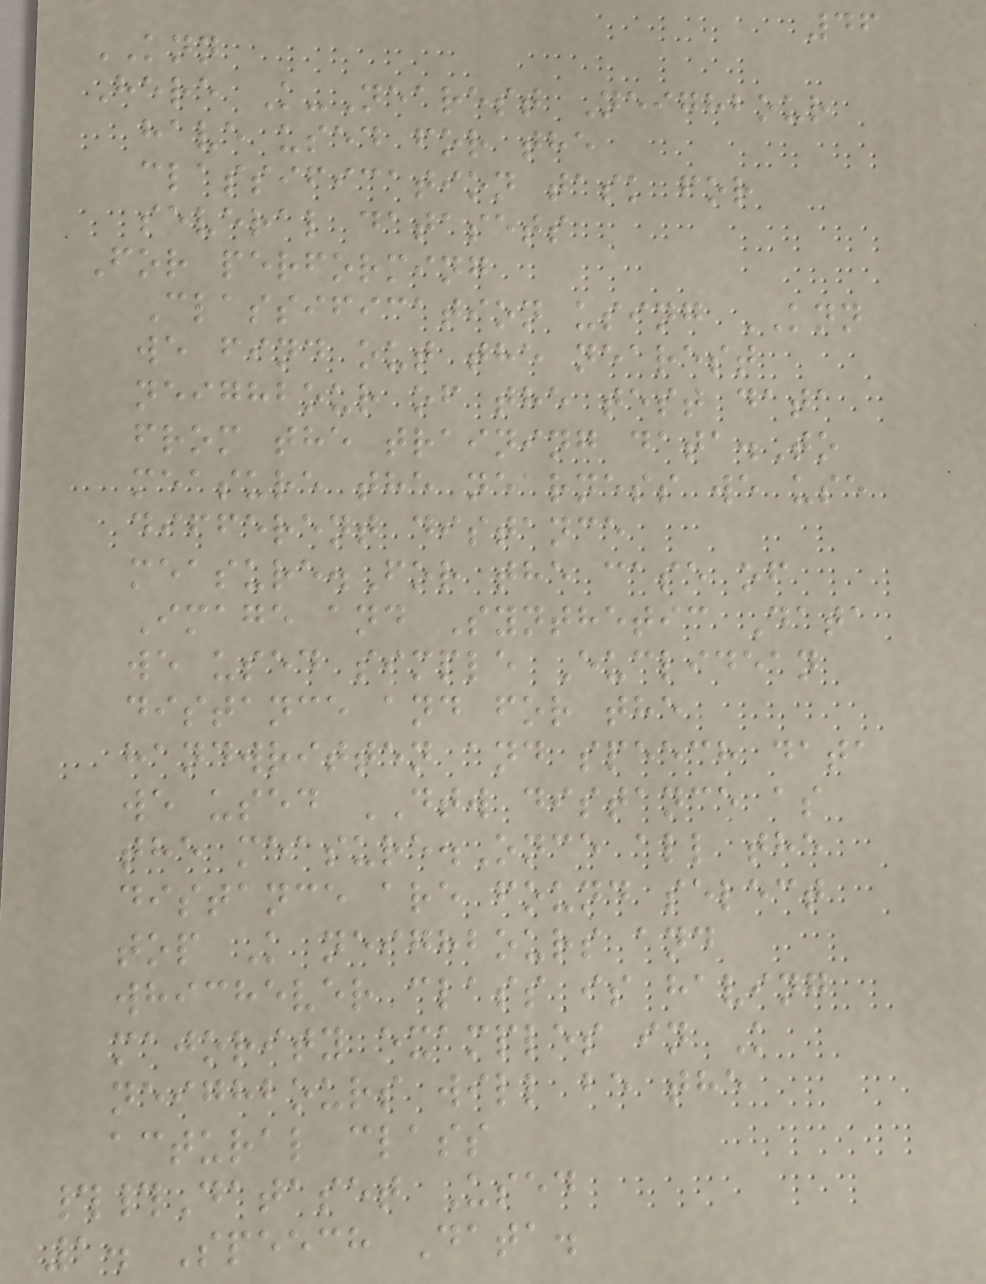46
KNN
Here K-Nearest Neighbour
have used for the
classification task for
several datasets
For performing
Classification using KNN
we find out the nearest
neighbour of the test data
from the training data.To
measure the nearness we use
different distance
measure.For the case of
Image and Synthetic Data
we used simple Euclidean
distance and for the
handwritten and speech data
we used DTW distance as
the measure.Once all the
distance are found select
top K neighbours and
whichever class is having
majority examples in K
neighbours will be the
actural class
##Dataset Used
1. Speech Data.
